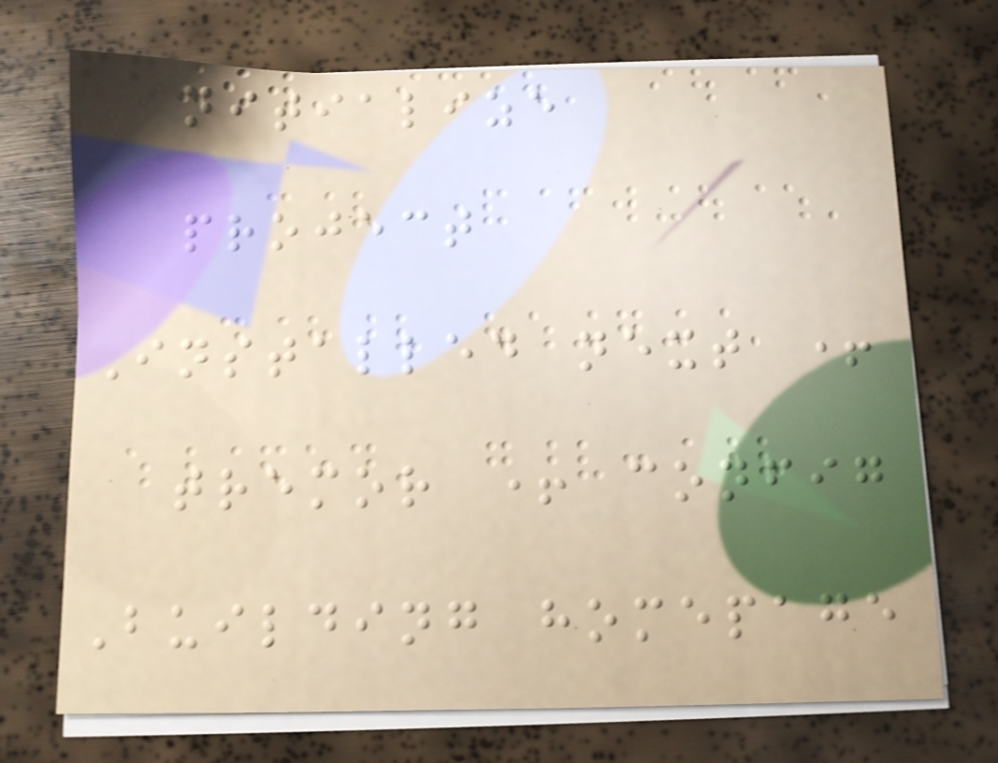Initialize
project
Installed next +
tremor + config
Building homepage
